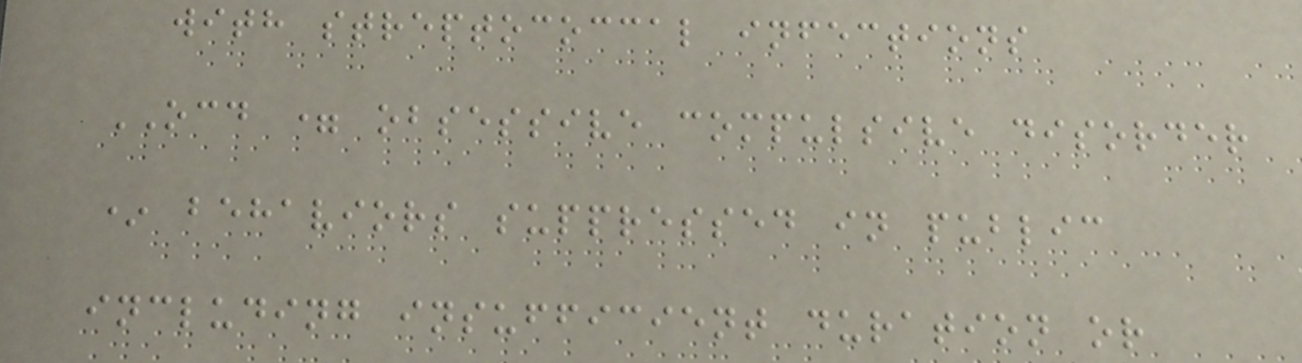with streptococcal infections
OCD = obsessive compulsive disorder
* behaviors suppressed in public
including insufficient duration or
